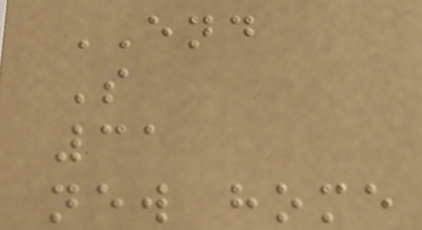END
S
31
new home
